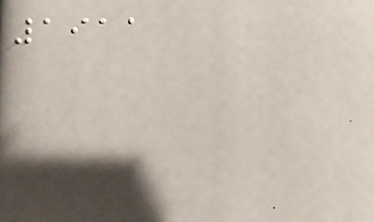1911
